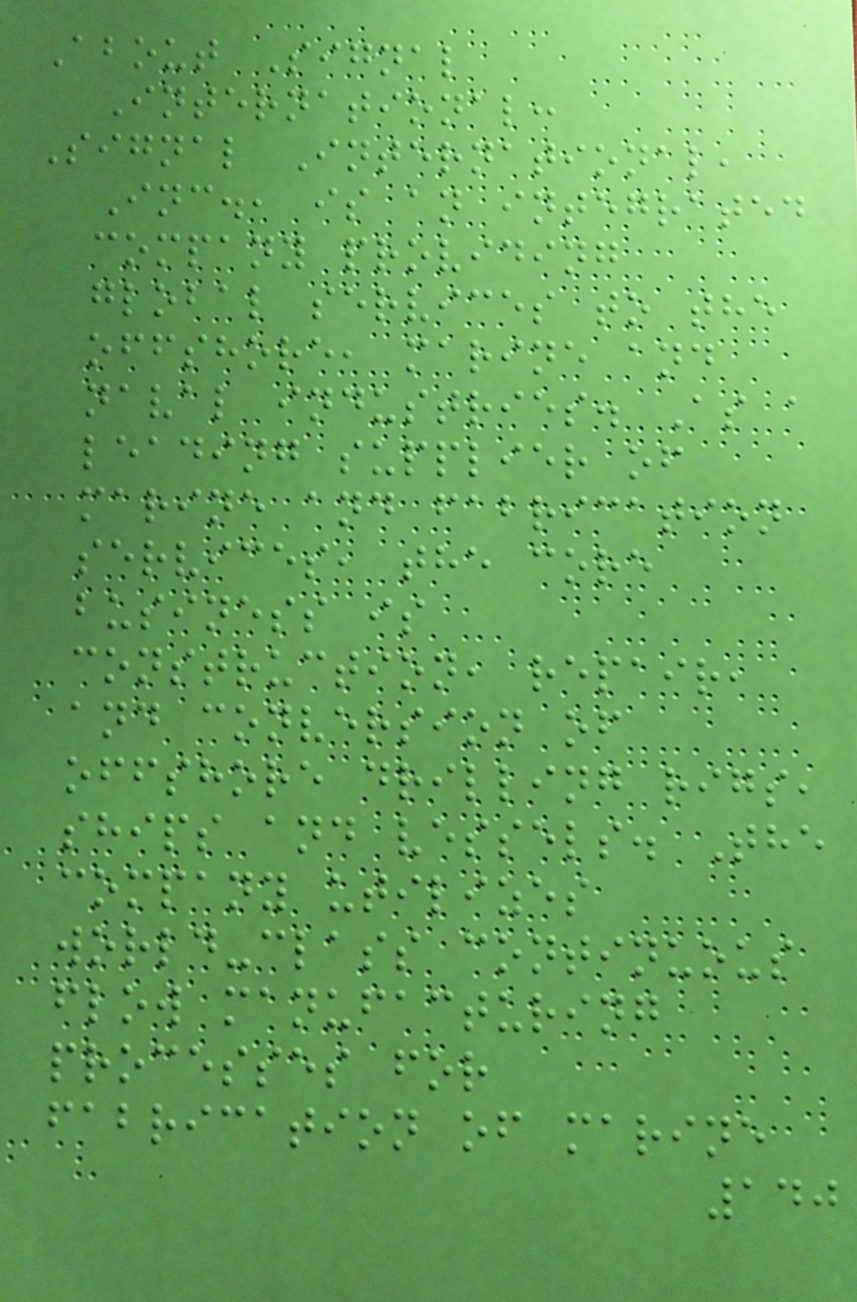About Signal
International:
Signal International,
Inc., is an integrated
company providing
global services to the
offshore, marine and
naval industries. As a
leading supplier of
marine and fabrication
services, the core
business is
construction, repair,
and conversion of
offshore drilling rigs,
ships and vessels. The
company utilizes
world-class continuous
flow manufacturing
processes for
fabrication of marine
140
